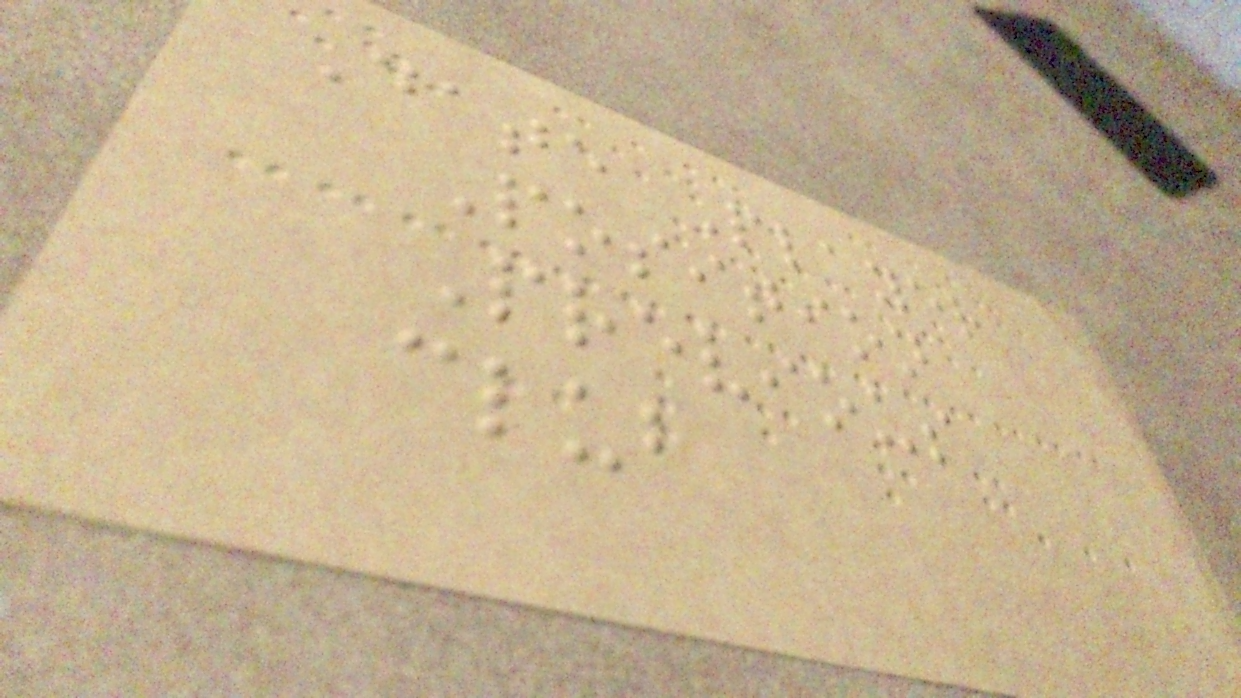Date Player
Position
Previous
club
